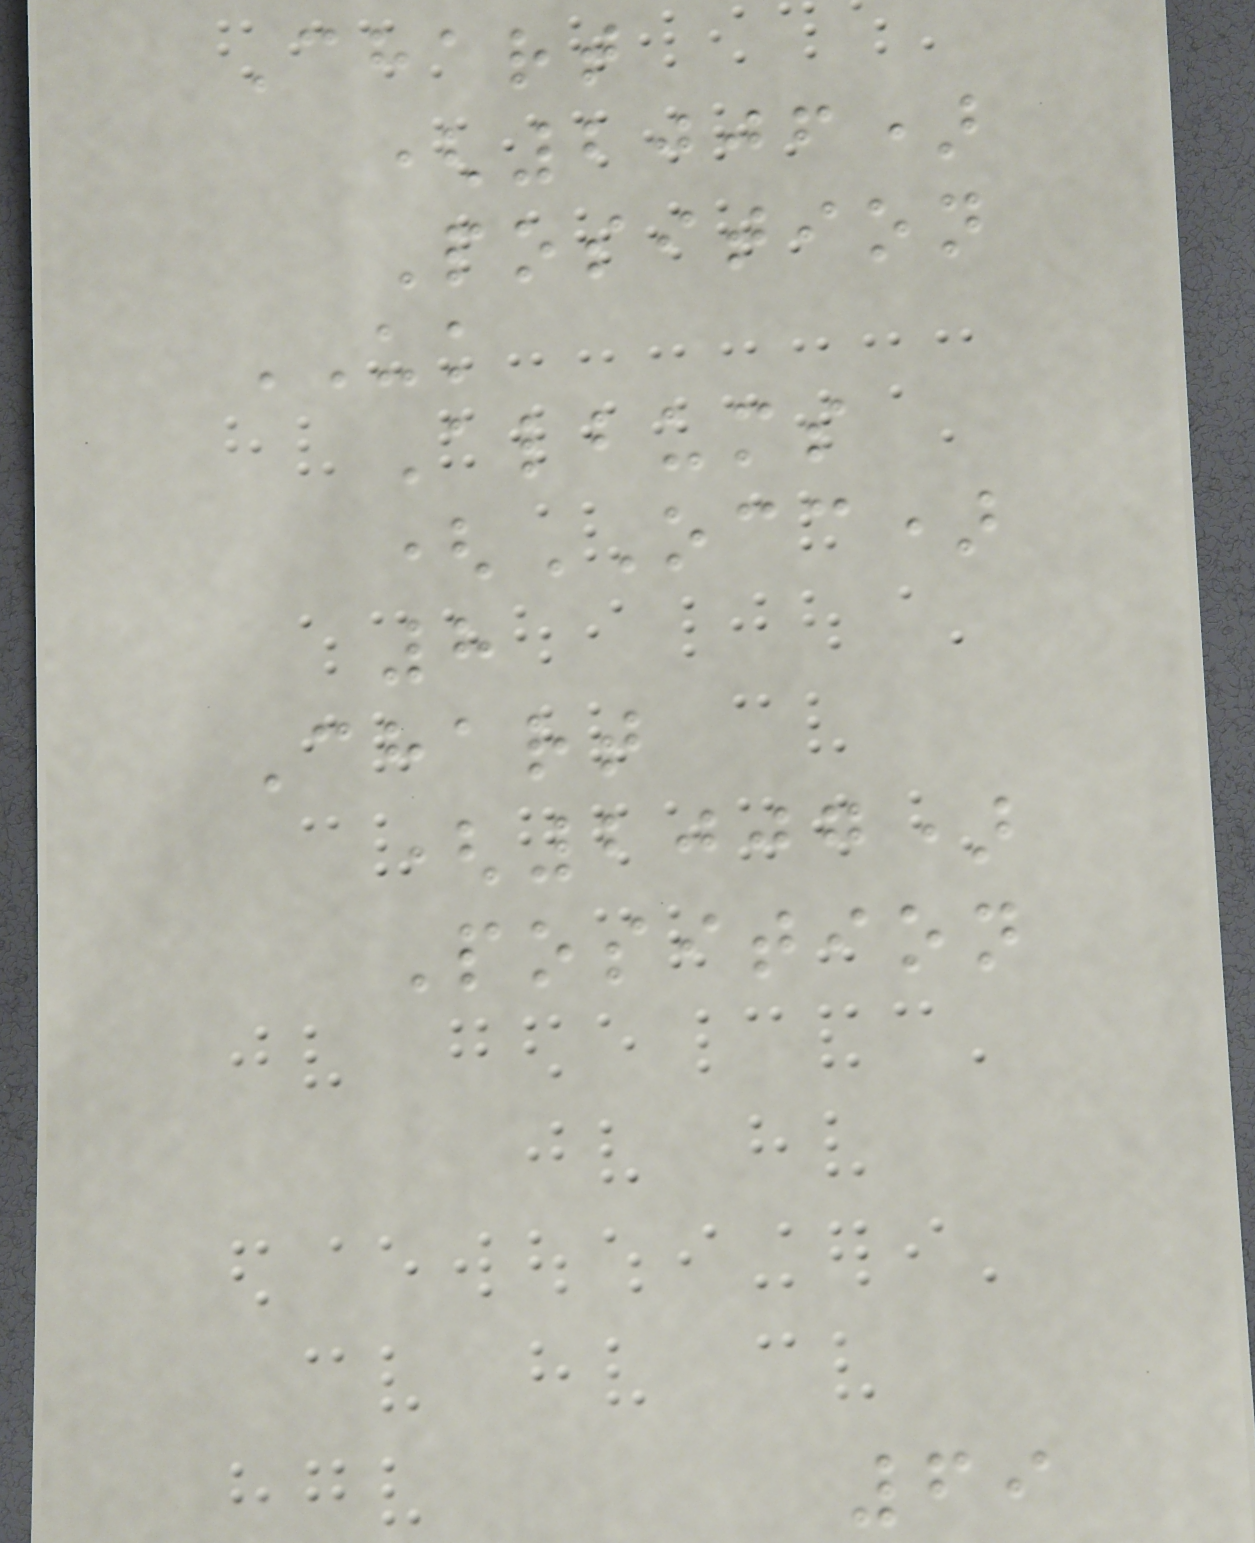Chart
(2006)
Position
UK
Albums
(OCC)
8
Chart
(2007)
Position
69
